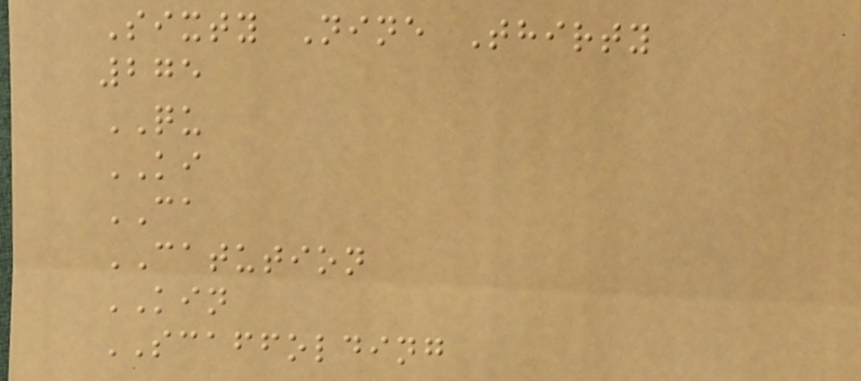Sixty Nine Thirty
275
QU
KI
CA
CATUTION
KIN
SCAFFOLDING
